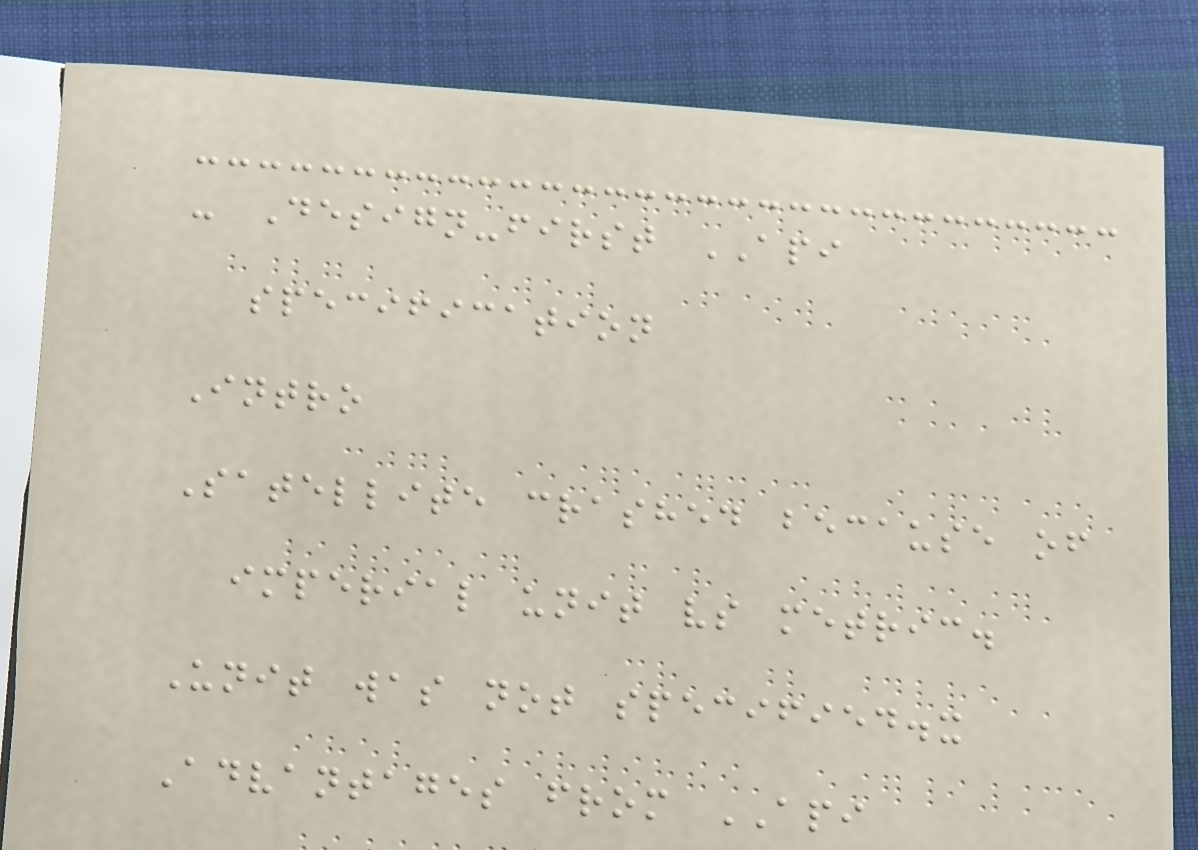- Design-first API
specification
Intro
Satellite crashed because of
imperial unit vs metric.
Unit was not specified.x
Advantages from API
